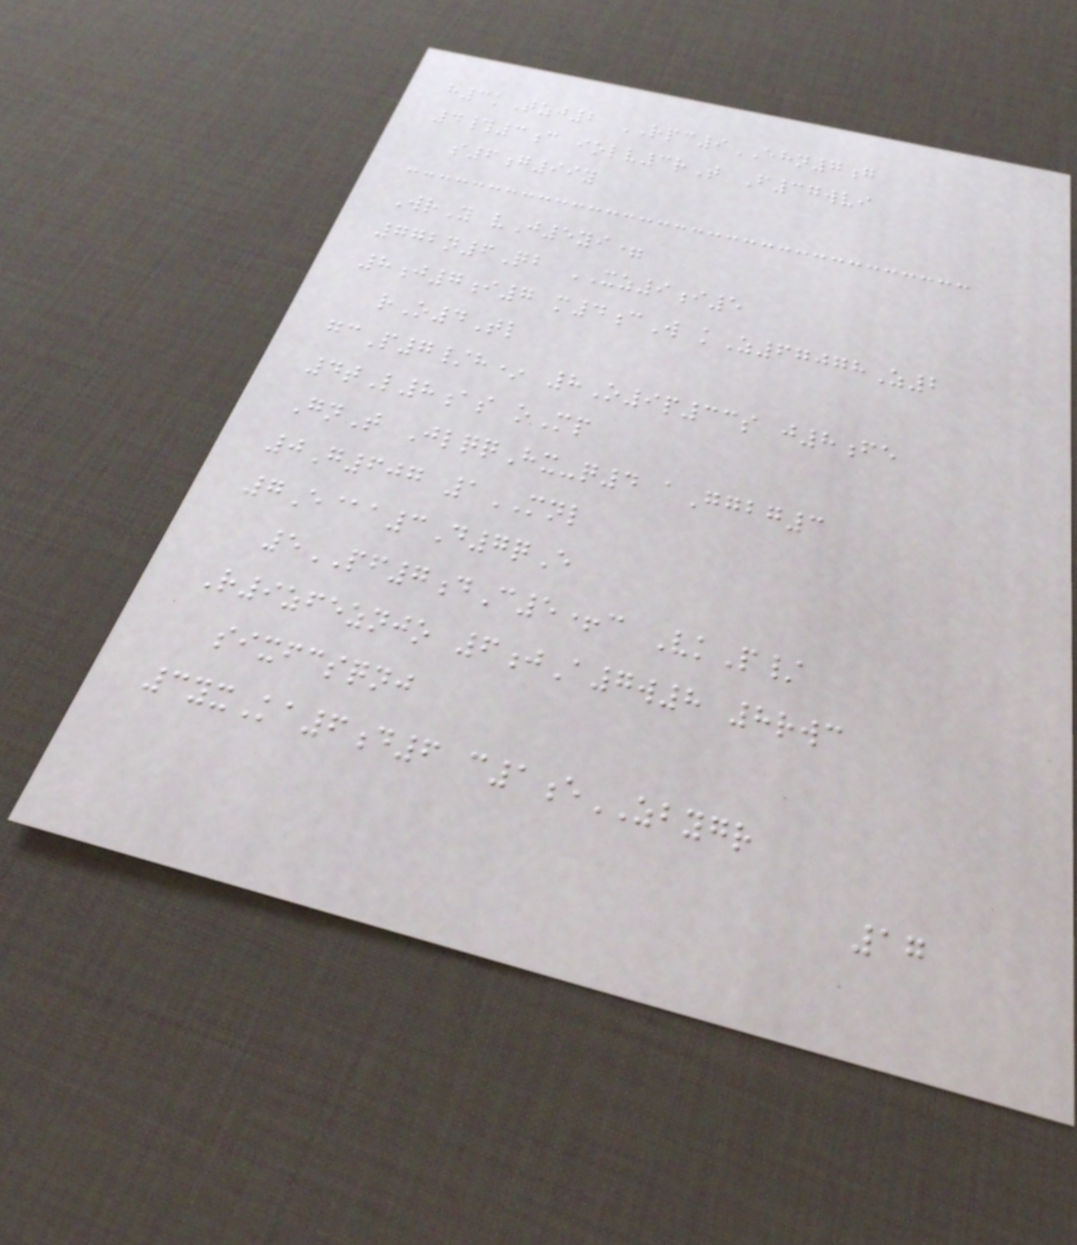h3kTzj2 RPC9EHN7g
4#3c iolv3rT F37wvi
s6g99y
WrY vJ5yi=
772n6Qb XZ9i5
8j7i7 m4cW kZ67078Z2
rO4Tl
gcP7/h* 8O9p33s j8fe
4tL8as oMp
GnT JlqqHx-q4 aGgbg3
0G607 1MNL
7E@a3D7qE
5PF7dC5+c VkP/
R9zfeznjo 6jA7w8 8rwc
sixfcsqnj
3yxKa6d6 c1eZBYGR
17
